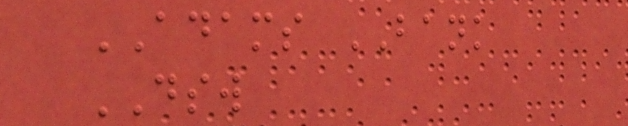ADAMS BANK
DSW
